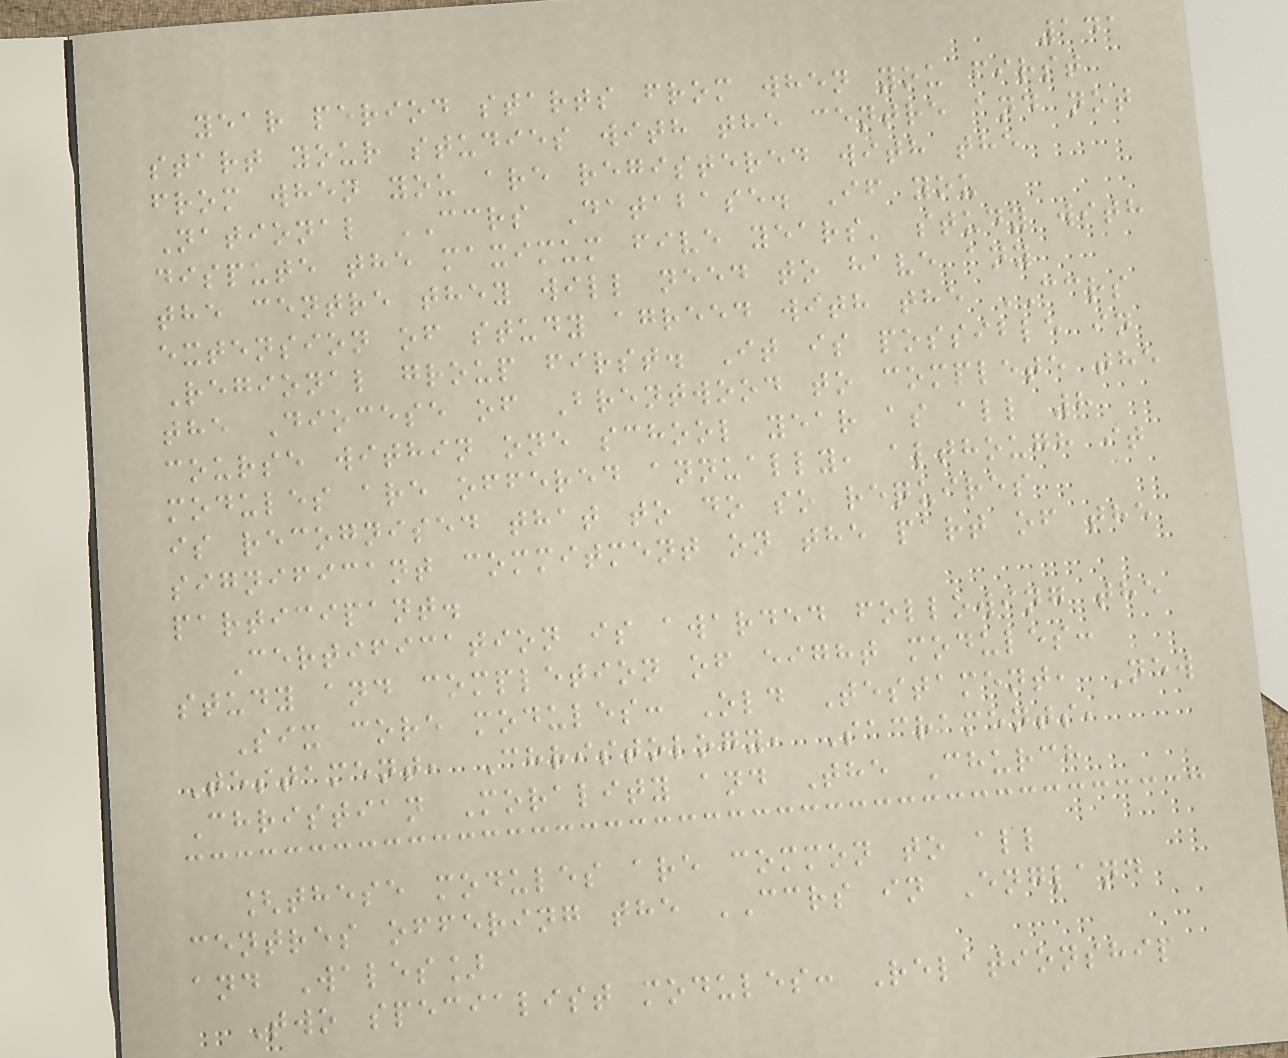141
year period starts from when you first
start your studies with the centre and not
from when you are registered with the
National CCRS Database. If you
dispute the maximum five years' study with
the centre they will need to have any
extension of study agreed with the CCRS
Regional group first. It is possible in
the Diocese of Brentwood to complete the
course within one school year as all 8
modules are offered annually, although it
is recognised that to do so requires
significant commitment on the part of the
participant.
Certification is awarded following the
study and completion of eight modules:
Six core modules: Old Testament, New
Testament, Christology, Sacraments,
Christian Morality and The Church
[these modules are common to all
centres offering the CCRS in England
and Wales]
Two specialist modules: Relationship
